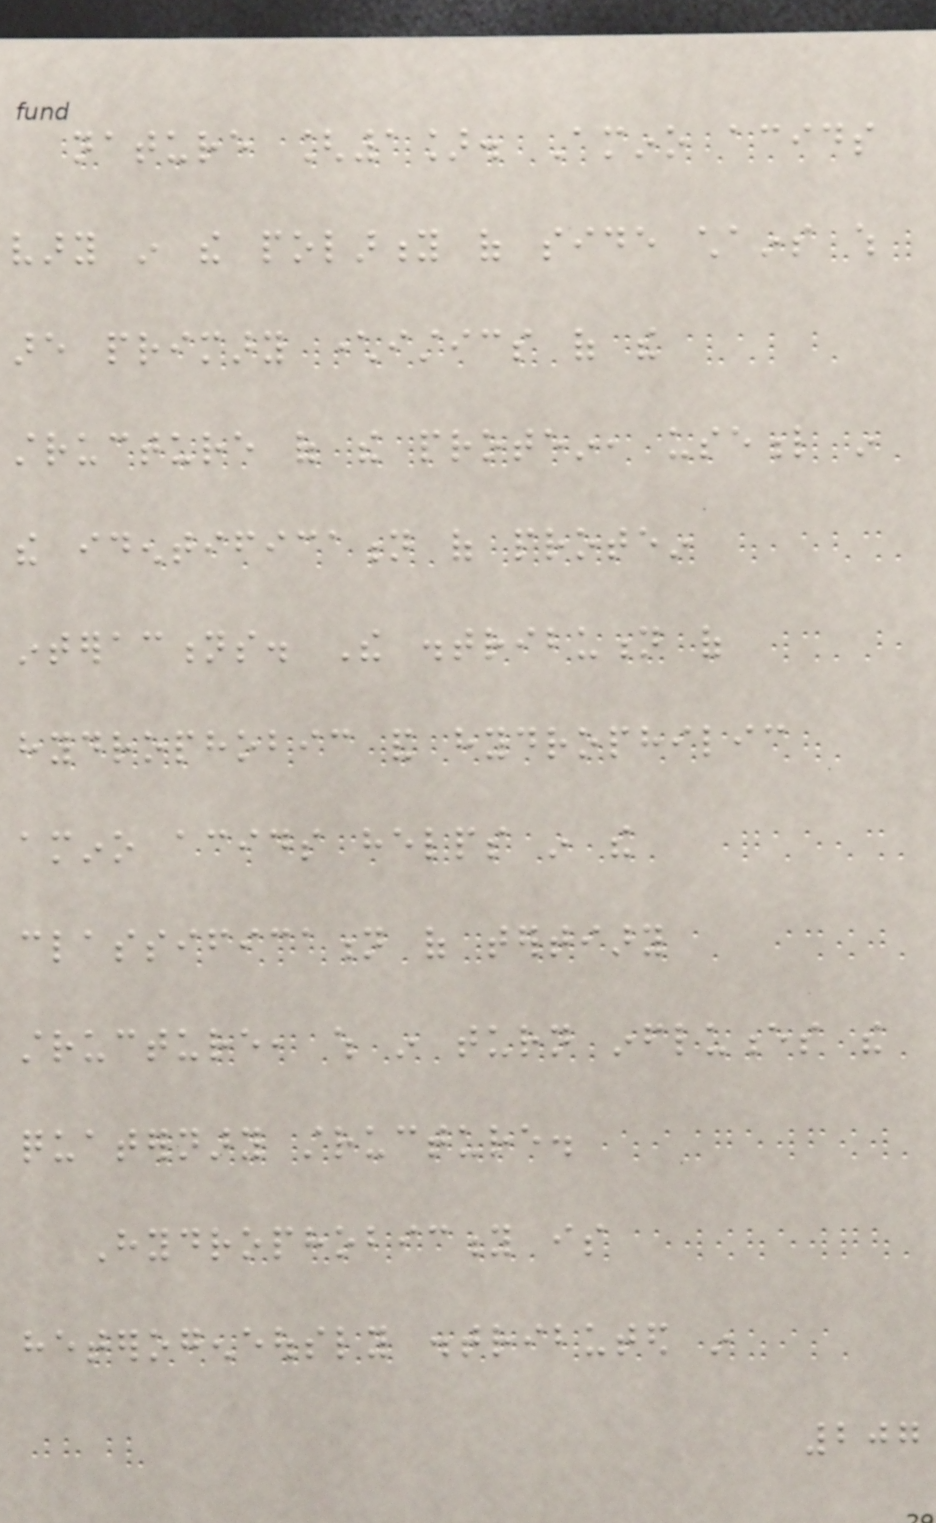nature [1]. Amino acids
vary in the polarity of side chains which
are primary characteristics of the
structure of the protein, useful in
the identification of protein
interactions. The distribution of
hydrophobic and hydrophilic
amino acids helps in the
classification of tertiary
structure, which in turn influences the
quaternary structure.
Hydrophobicity is
heterogeneously distributed in
207
